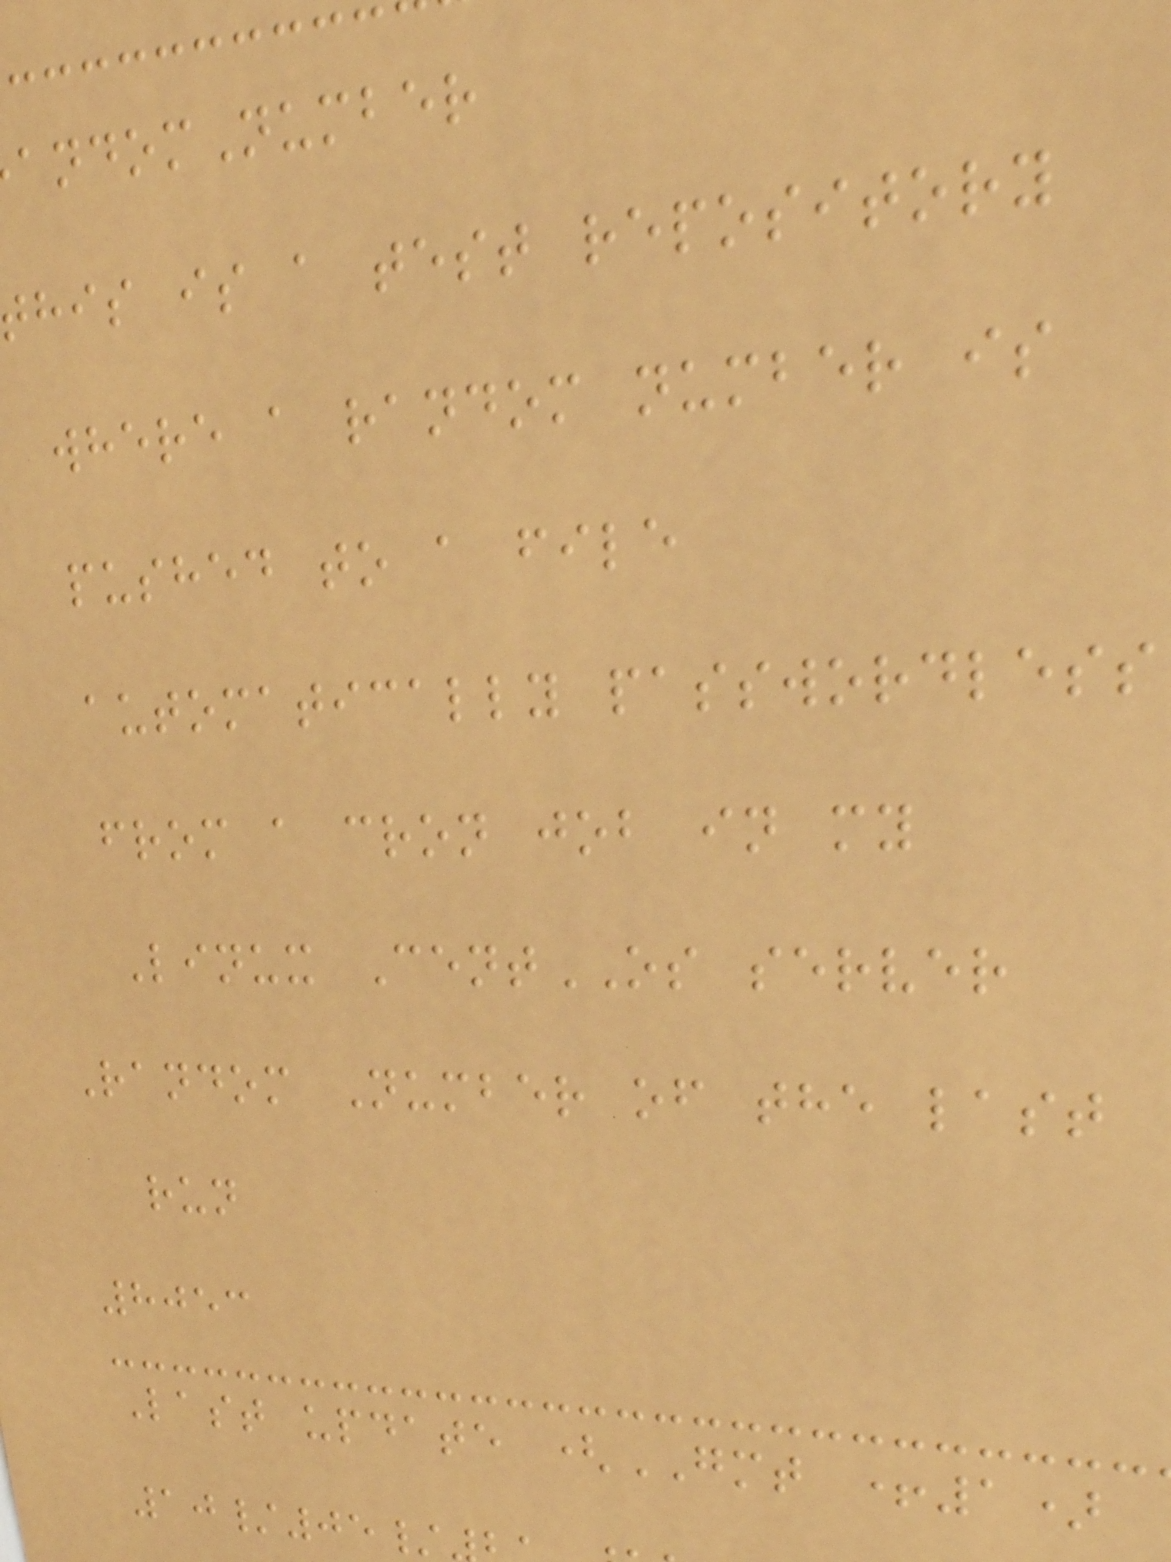andomNumber
his is a test repository
where a random number is
pushed to a file
automatically passwordless
from a cron job in my
Linux CentOS server
Random Number of the last
run
8053
Last update (GMT +1)
10/05/
